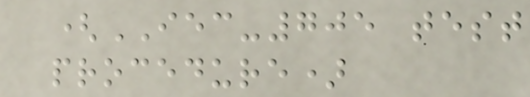(IEC-705 test
procedure)
